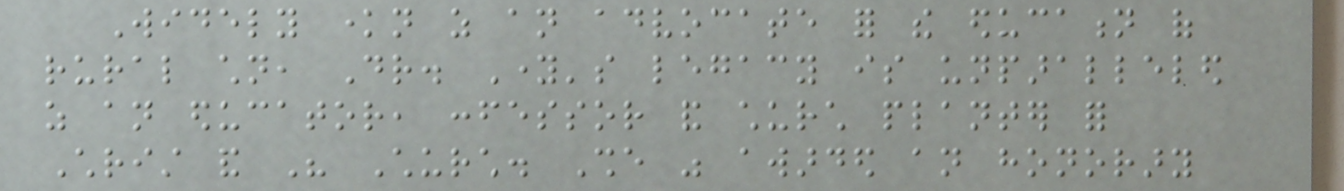Widely known as an advocate for the education of
rural children, Dr. Young's legacy is unparalleled
as an educator, confessor and church planter for
Christ and His Church. She was awarded an honorary
